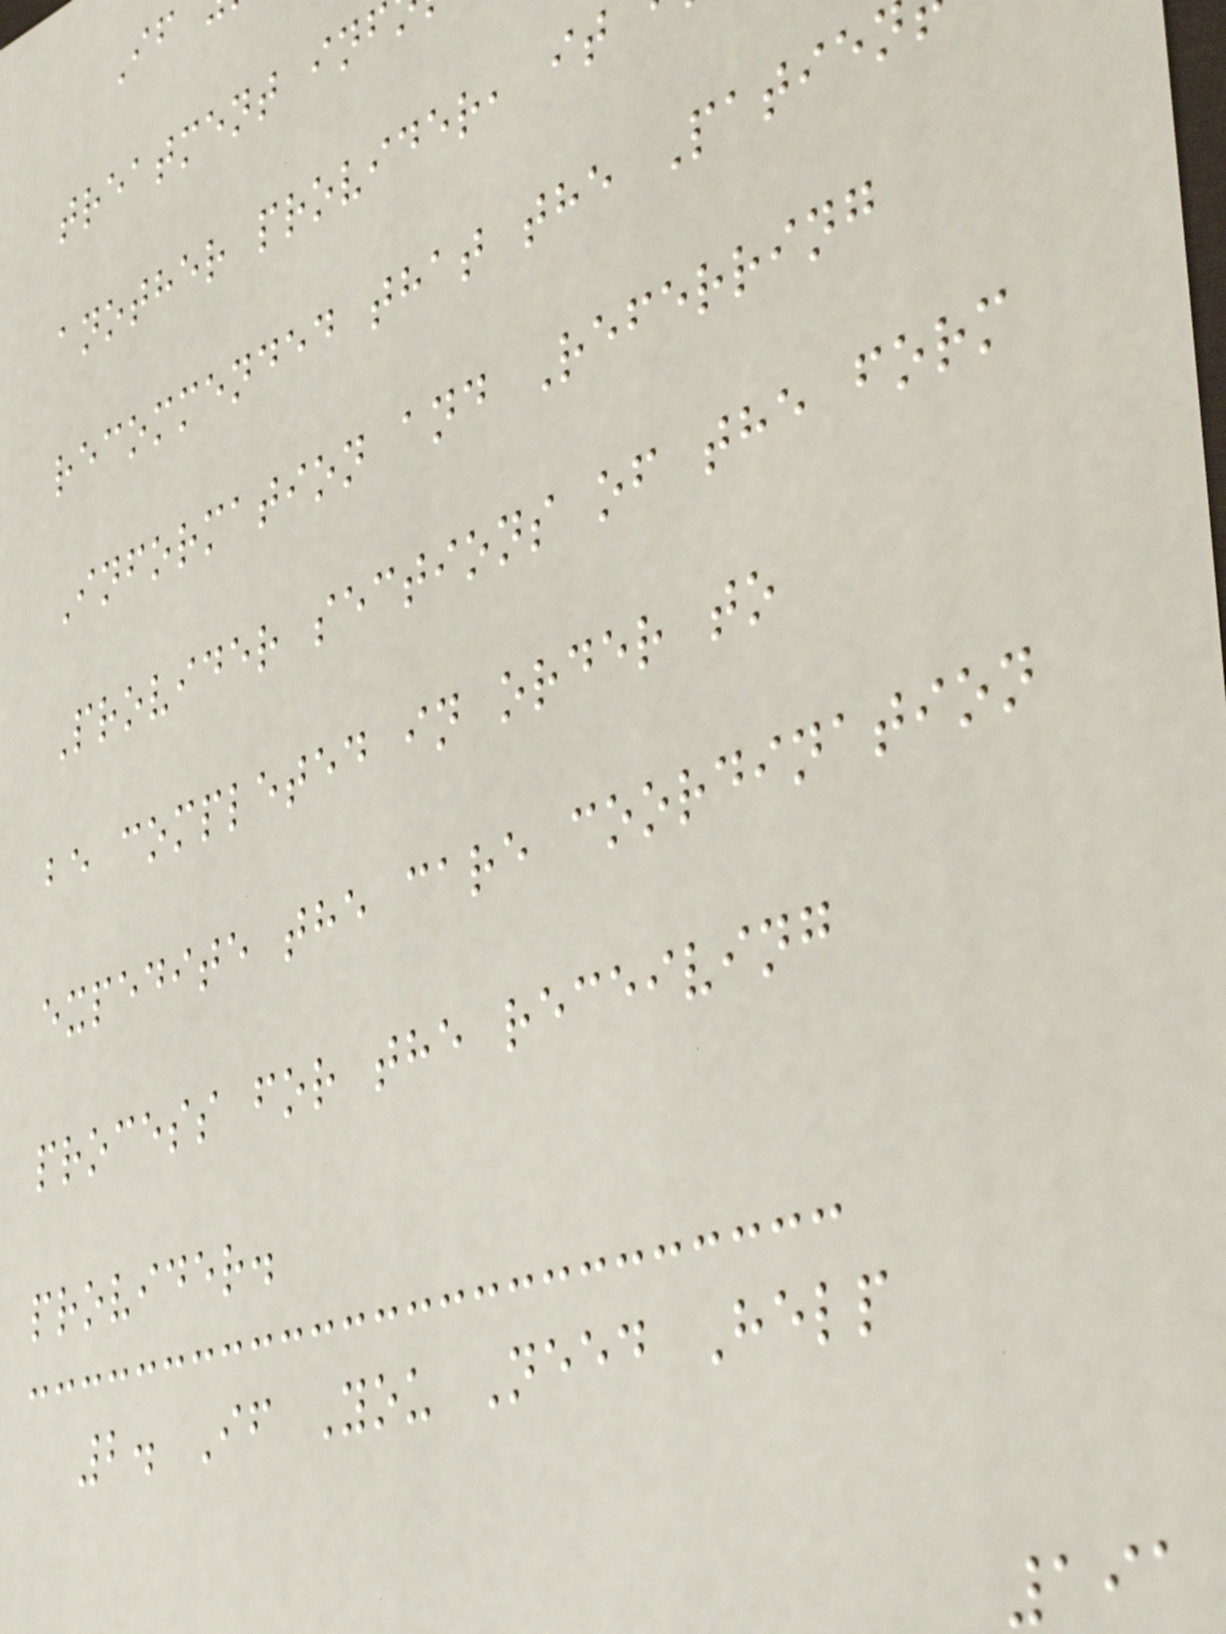treatment inf
another provider, it
recommended that the Patie
Information and Referring
Provider sections of the form
be completed in order to
expedite the care coordination
process for the receiving
provider.
2. If You Need Help
191
